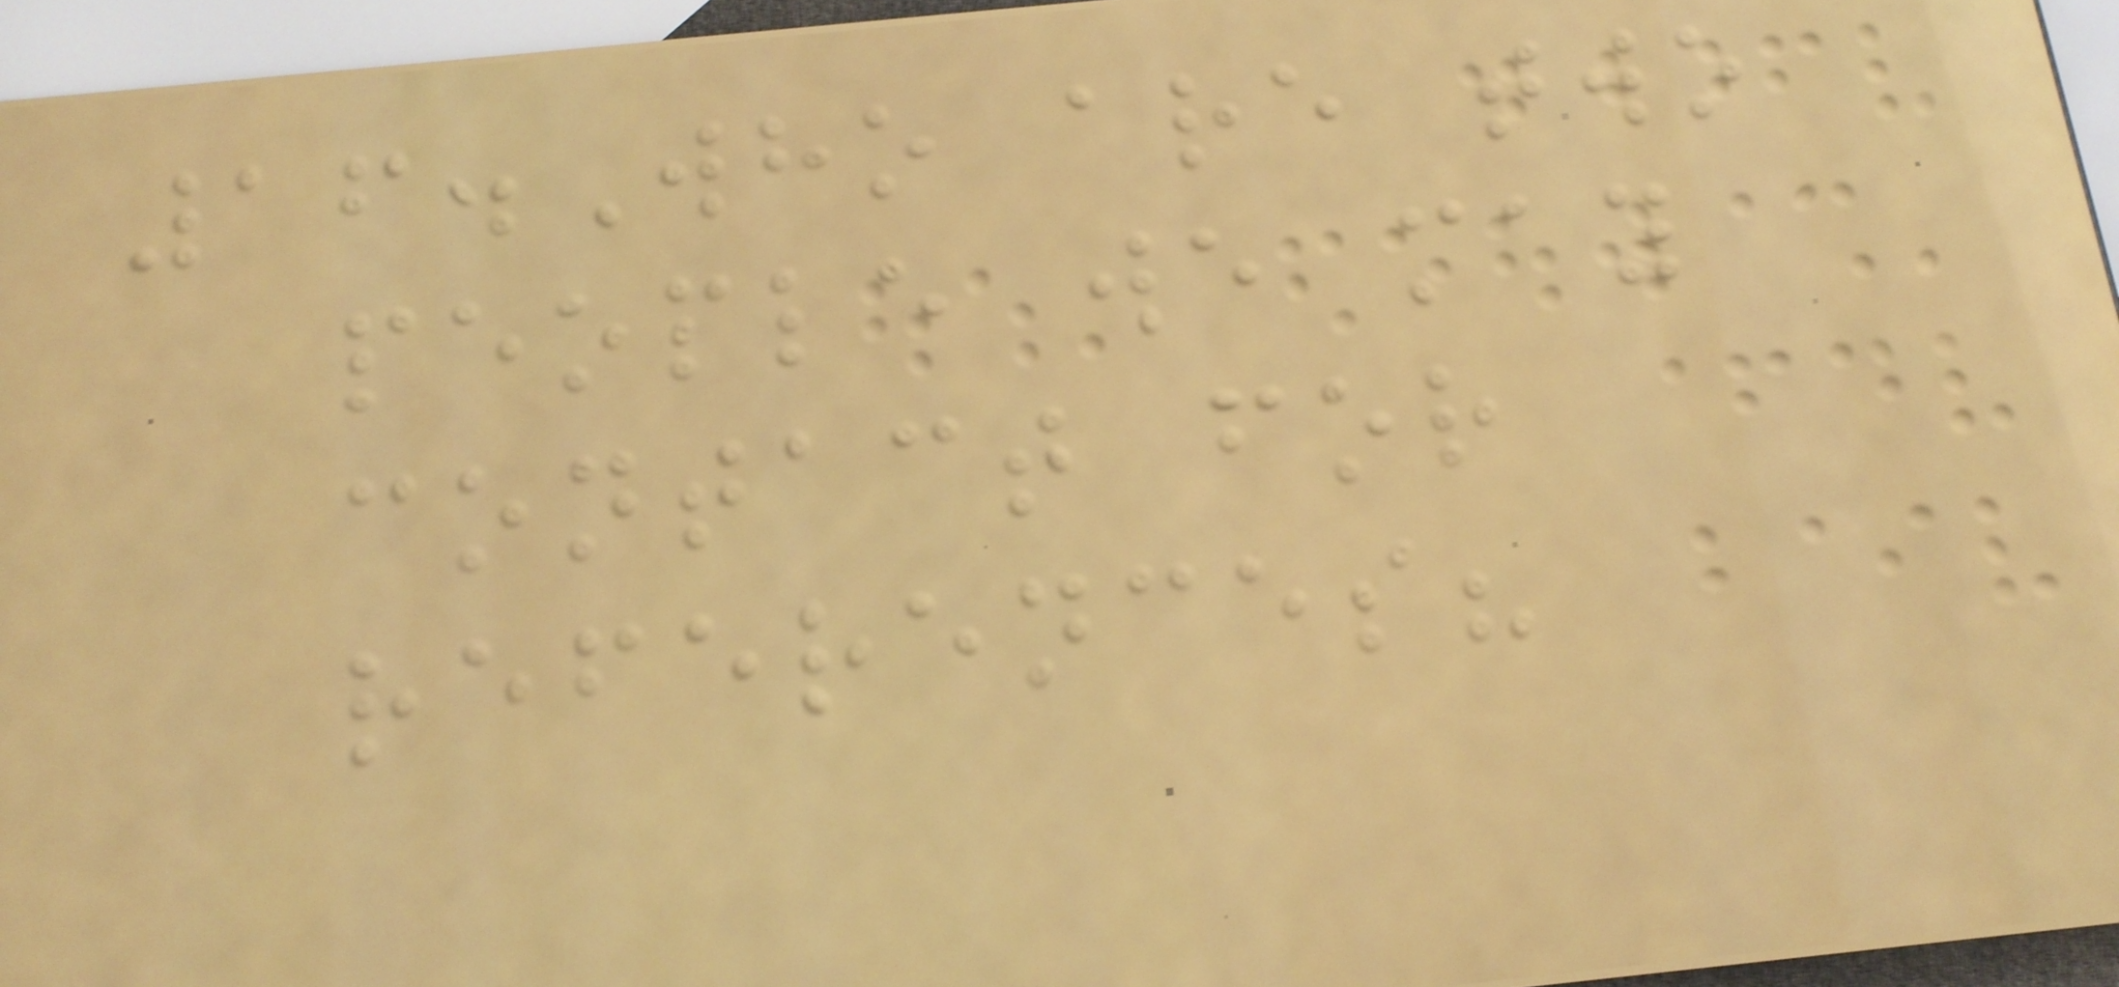16.Who are two
people we may
contact for
references?
